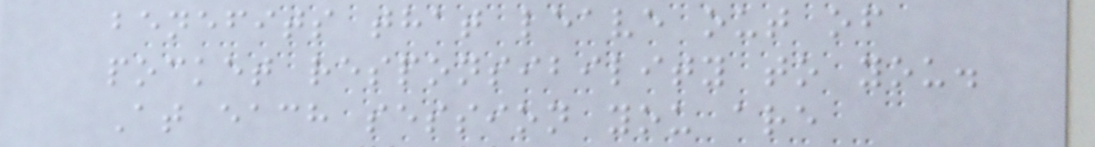benefits that leave out of
pocket responsibility to you.
At each session you are
